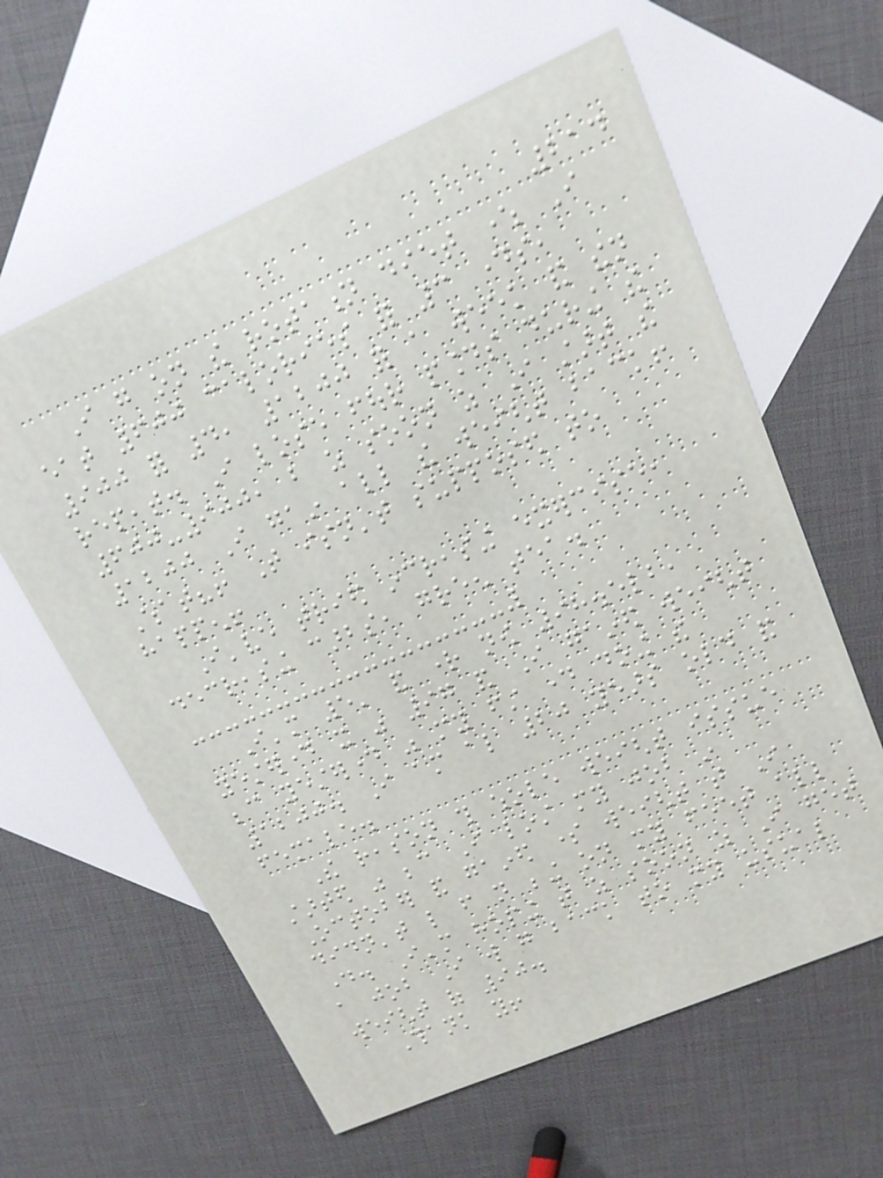214
I go on the rotation diet where I
eat 600 calories for 3 days,
900 for 4, 1200 for a week and then
repeat. I lose four pounds during the
600-900, but as soon as I start the
1200 I gain all the weight back!
What?! That isn't supposed to
happen!
I've tried increasing exercise,
decreasing carbs, green tea.
I'm 5' and right now 98.5lb,
yesterday it was 97 and I gained weight
because yesterday was my first day doing the
1200. I am also 20 years old and
female.
The reason this whole weight issue
started was because I lost my job in
October and gained some weight that I
didn't like from not being on my feet all
day. I'm hoping that as soon as I get
a job I will go back to my usual
weight of 90.
Thank you!
